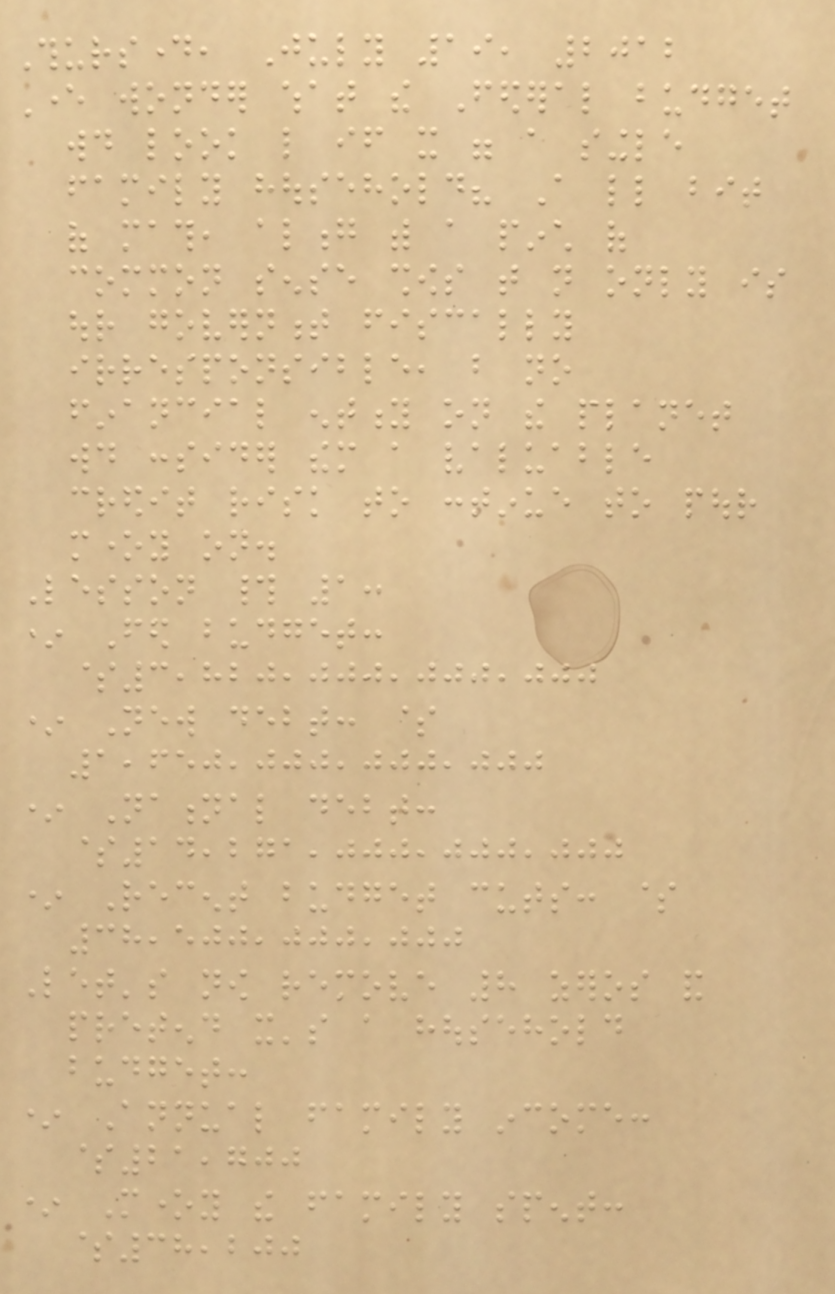Thursday, July 19, 2012
Ever wonder what the Federal budget
would look like if it were a single
family household? A little bit
of math, along with a pinch of
common sense shows that not only is
our government fiscally
irresponsible, but no
financial entity on the planet
would consider them a valuable
credit risk to continue to pour
money on.
Lesson # 1:
* Fed budget:
$3,820,000,000,000
* New debt: $
1,650,000,000,000
* National debt:
$14,271,000,000,000
* Recent budget cuts: $
38,500,000,000
Let's now remove 8 zeros and
pretend it's a household
budget:
* Annual family income:
$21,700
* Money the family spent:
$38,200
